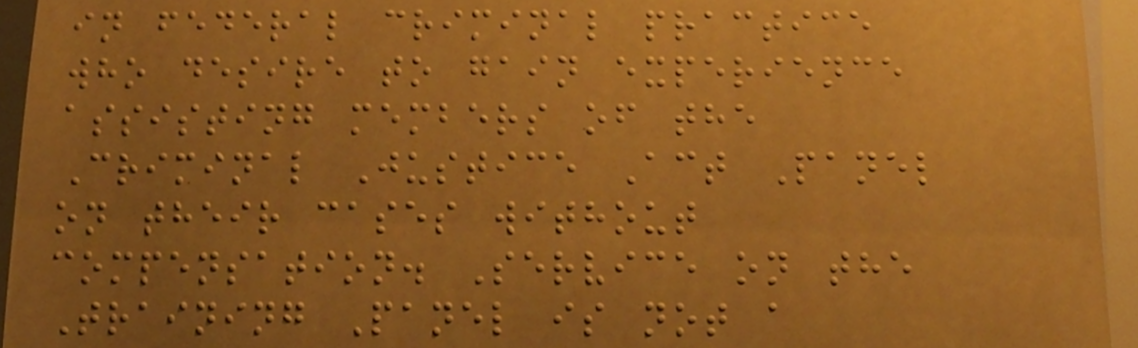in federal criminal practice
who desire to gain experience
assisting members of the
Criminal Justice Act Panel
on their cases without
compensation. Service on the
Training Panel is not a
